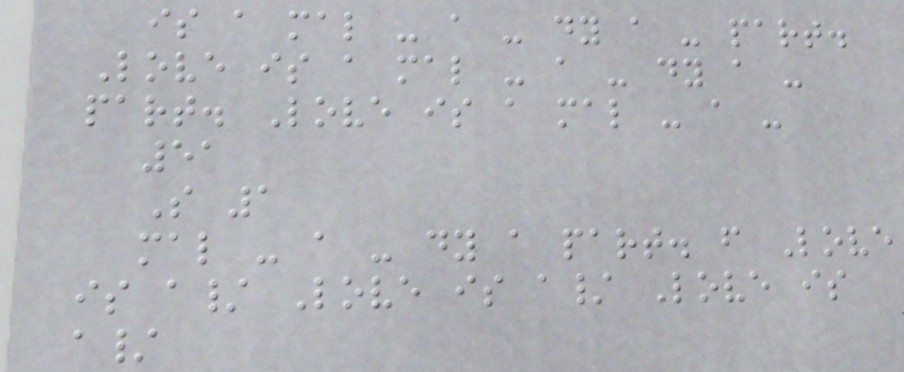is a mal - a - dy a - part.
Love is a mal - a - dy a -
part. Love is a mal - a -
51
S 1
mal - a - dy a part. f Love
is a/ Love is a/ Love is
a/
